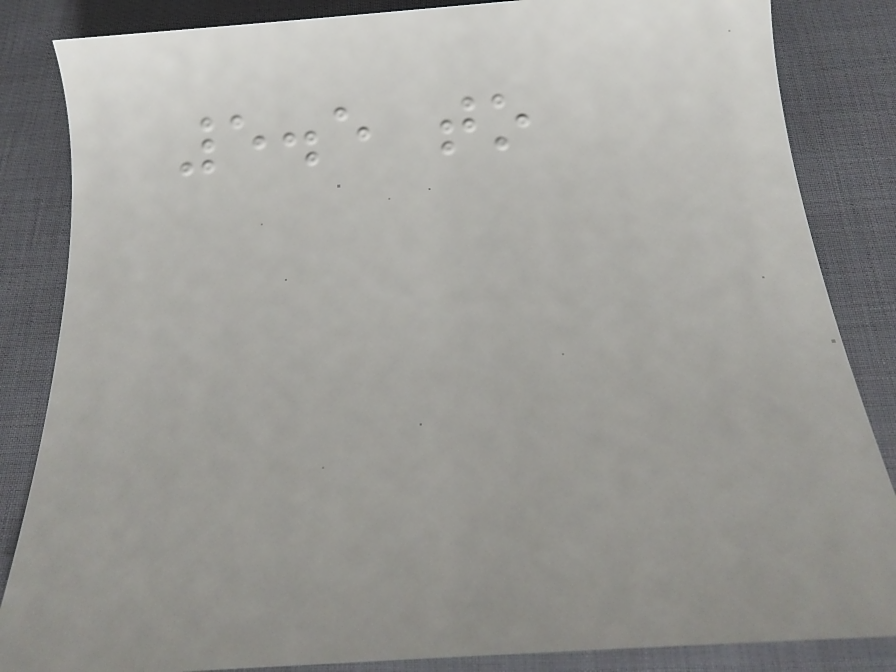5.5 to
